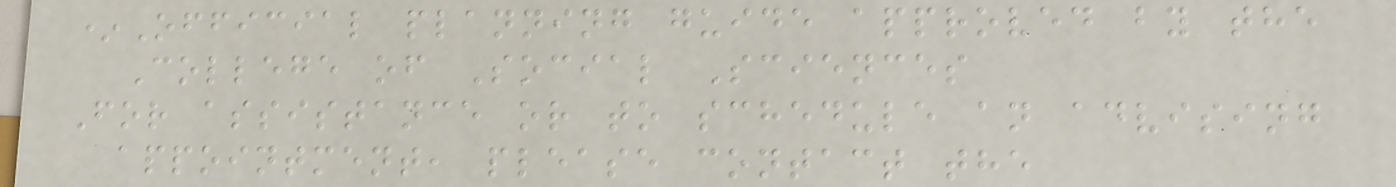*Official planning guide approved by the
College of Social Sciences
For assistance or to schedule an advising
appointment, please contact the
